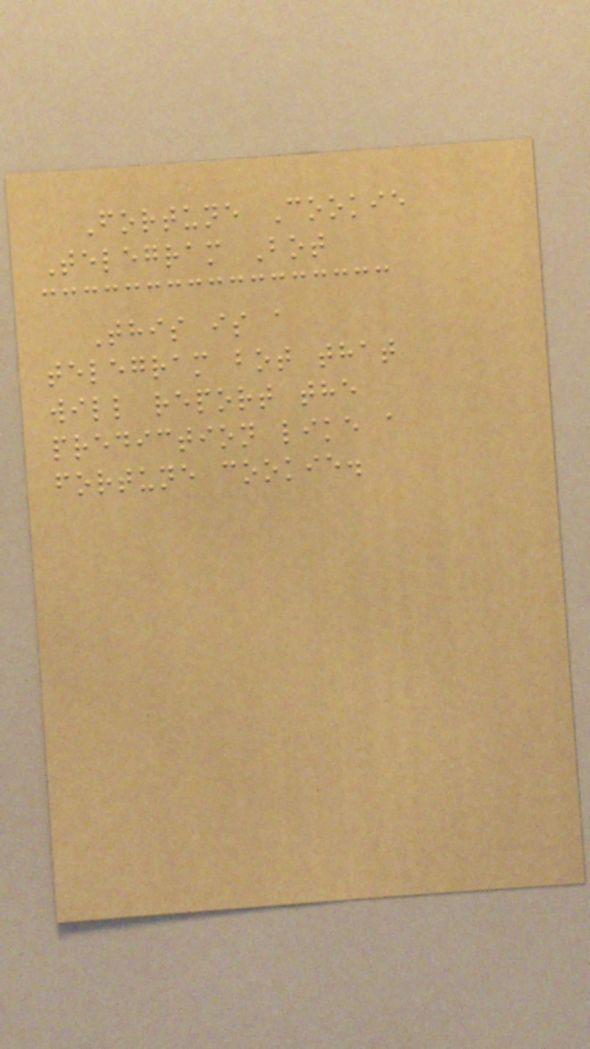Fortune Cookie
Telegram Bot
This is a
telegram bot that
will report the
prediction like a
fortune cookie.
